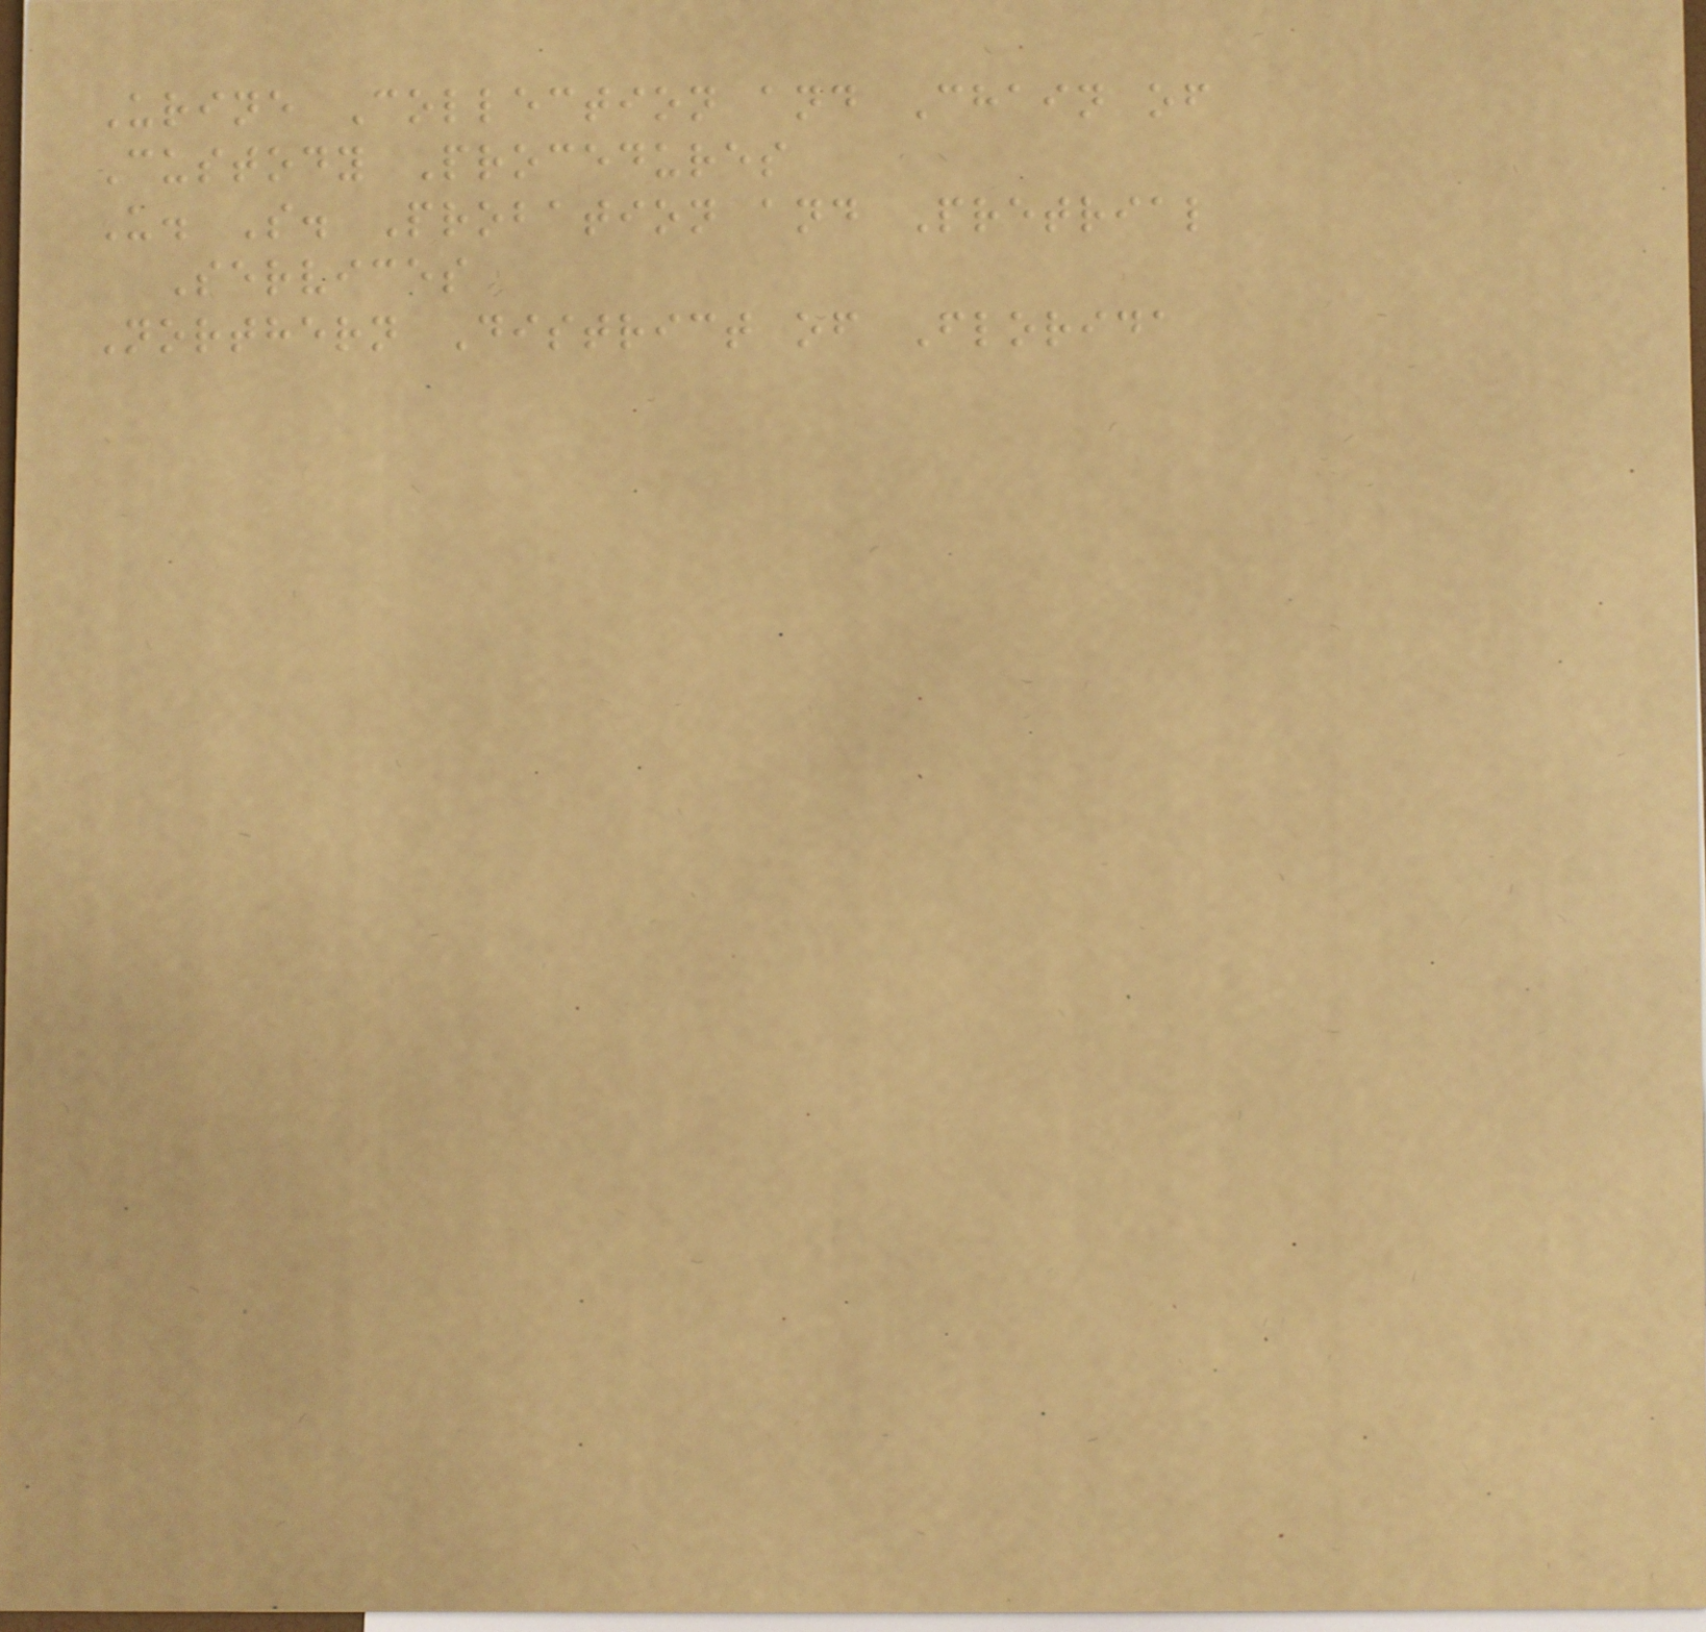Urine Collection and Chain of
Custody Procedures
U. S. Probation and Pretrial
Services
Northern District of Florida
